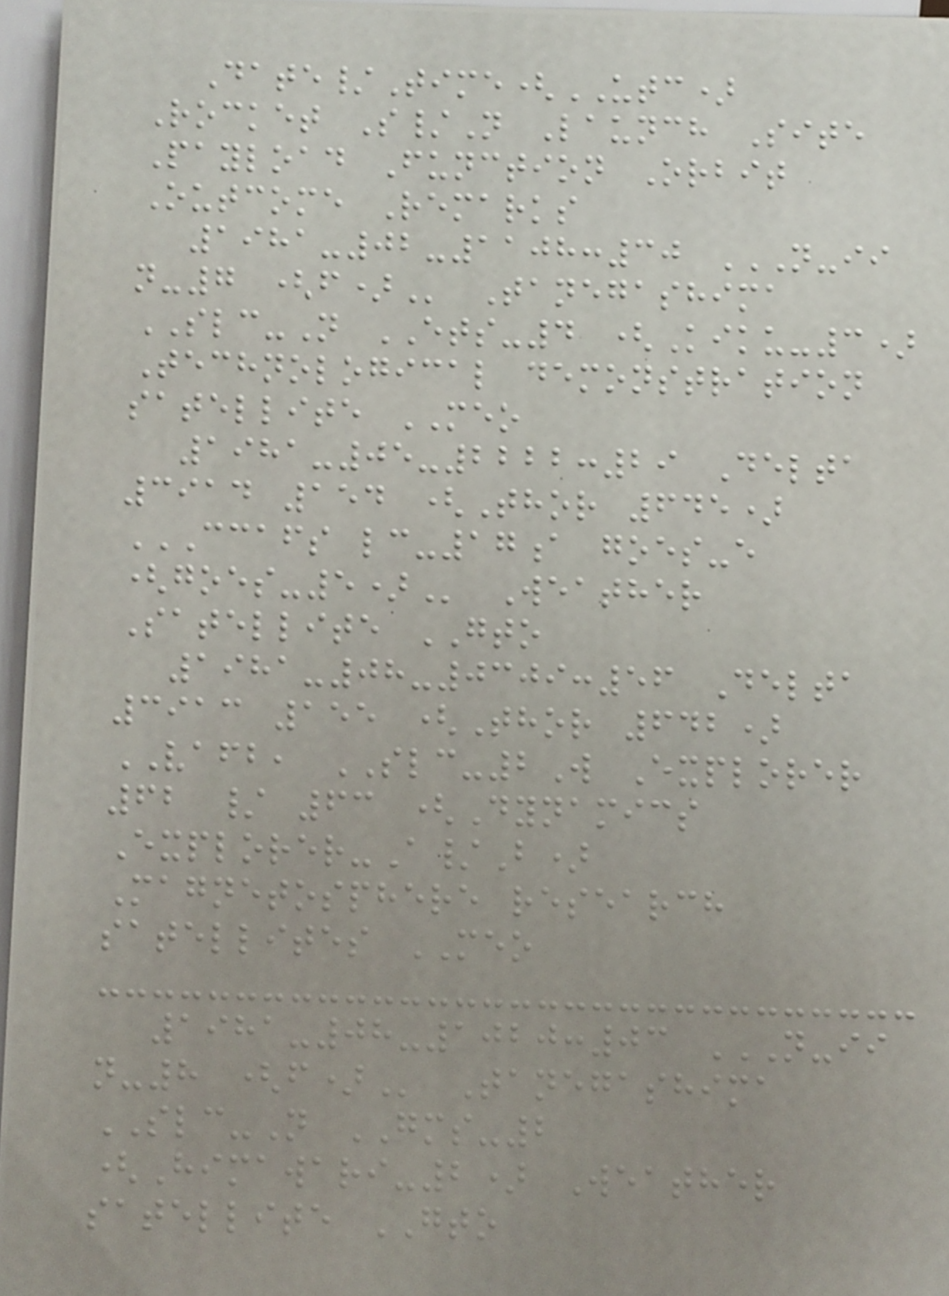Date/Time(UTC)
Rocket S/N Launch Site
Payload Function Orbit
Outcome Remarks
1981-02-1108:30 N-II
N-7 (F) Tanegashima
SLC-N ETS-4 (Kiku-3)
Technological demonstration
satellite MEO
1981-05-2222:29 Delta
3914 154 (Thor 645)
CCAFS LC-17A GOES-E
(GOES-5) Weather
Satellite GTO
1981-08-0309:56 Delta
3913 155 (Thor 642)
VAFB, SLC-2W Explorer
62 / 63 (Dynamics
Explorer-A/B)
Magnetosphere research
satellites MEO
1981-08-1020:03 N-II
N-8 (F) Tanegashima
SLC-N GMS-2
(Himawari-2) Weather
satellite GTO
